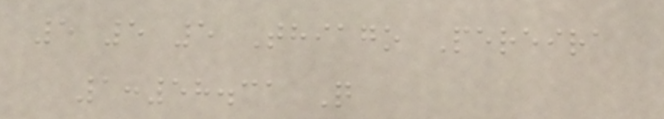5 5 5 Thiago Pereira
1:58.31 Q
